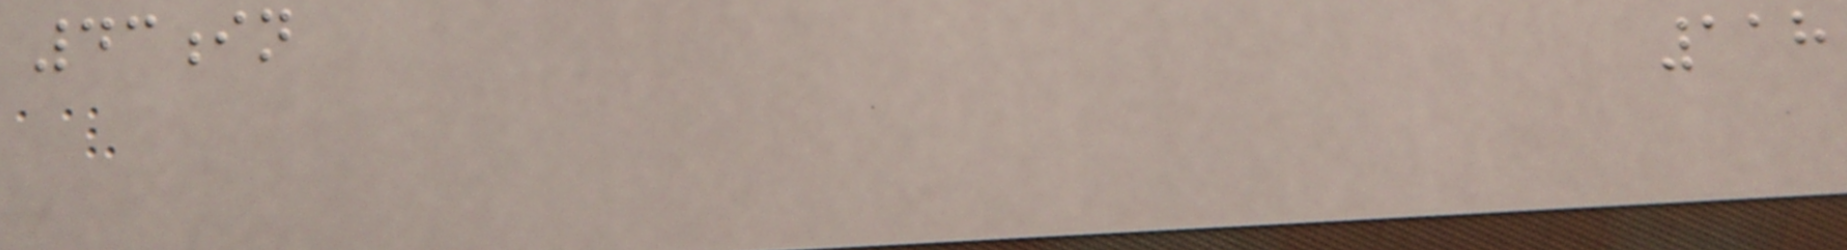43in
118
